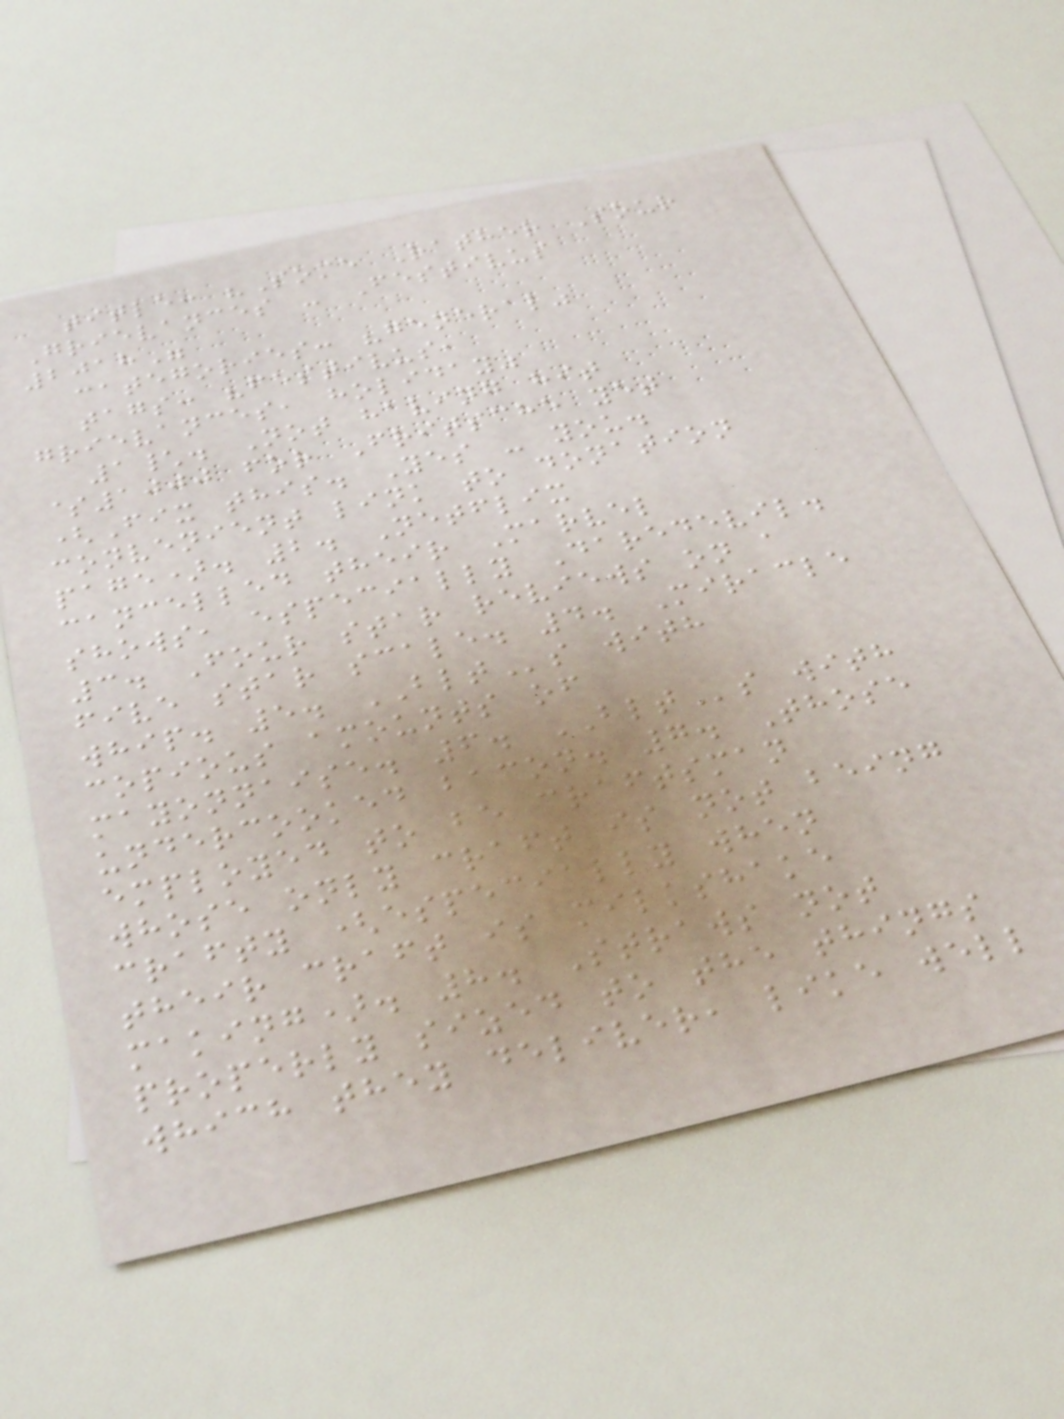title: "Some Rather Sour
Grievances - Festivus
2018"
categories: "general"
tags: "festivus,
grievances, holiday"
1\. Not having hit
$1000 for Fritsche yet
(Fix this. Yes - you.
convenient link to donation
page). 2. Netflix
cancelled their Marvel
shows, especially Daredevil.
3. Four star reviews on a
five star scale. 4. Miracle
whip. 5. BLTs with
copious amounts of
mayonnaise. 6. BLTs with
undercooked bacon. 7. Those
employed to be craftsman
whose only craft is not being
crafty (especially when
their craft is milkshake
making). 8. Straws not
properly sized to the things
which they deliver, like well
